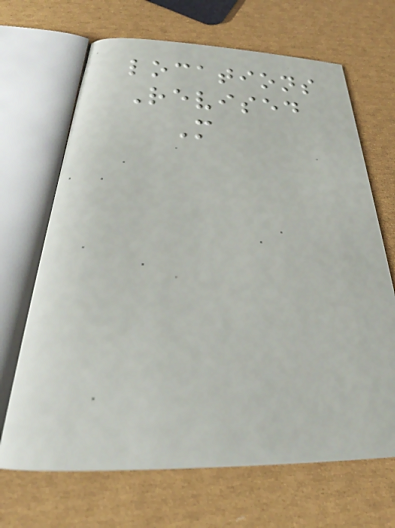locations
Revised
M
